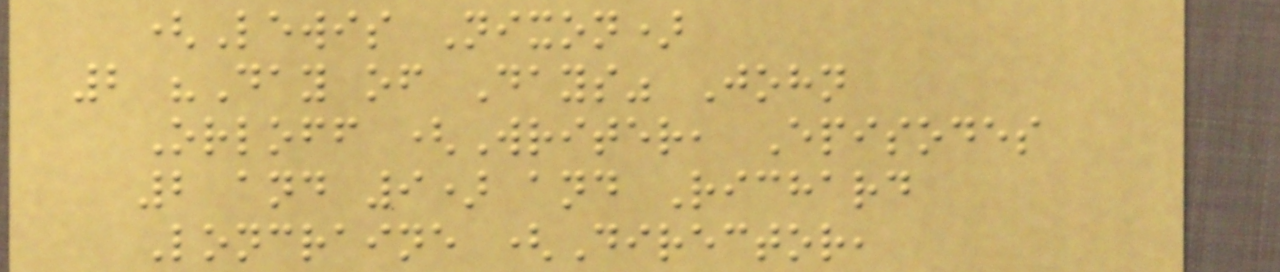(Lewis Nixon)
2 "Day of Days" John
Orloff (Writer, Episodes
2 and 9) and Richard
Loncraine (Director,
